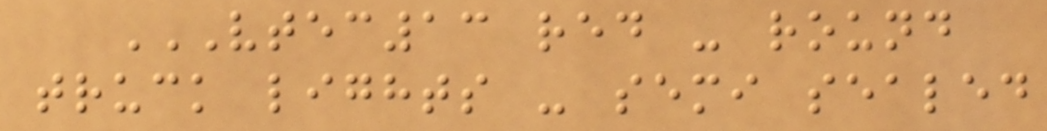VTEC13 RED - ROUND
TRUCK LIGHTS - SEMI SEALED
